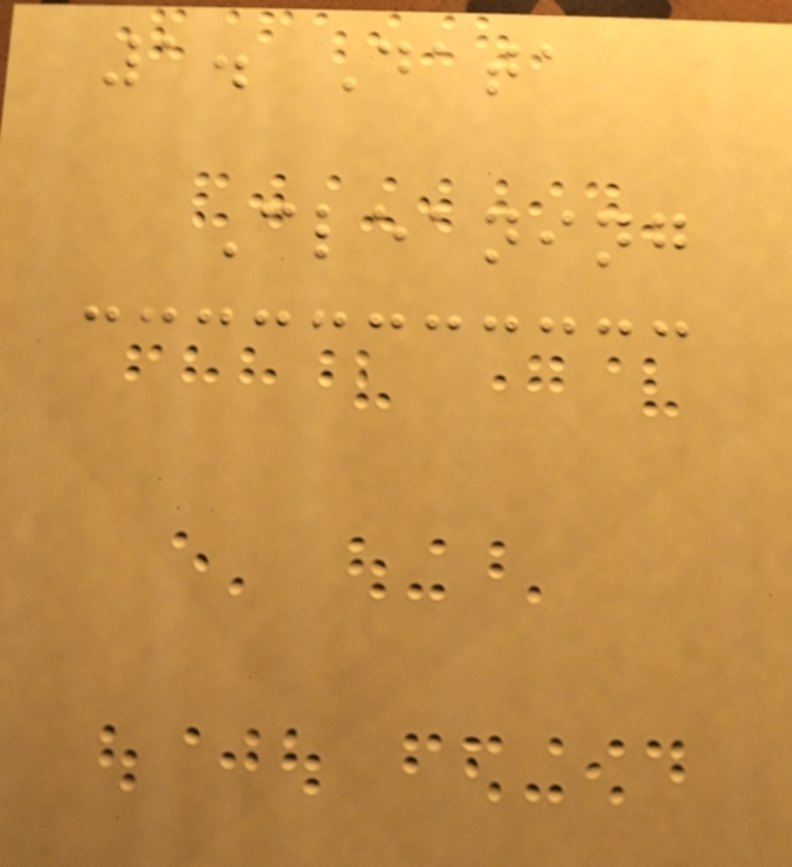1. Data
Cleaning
